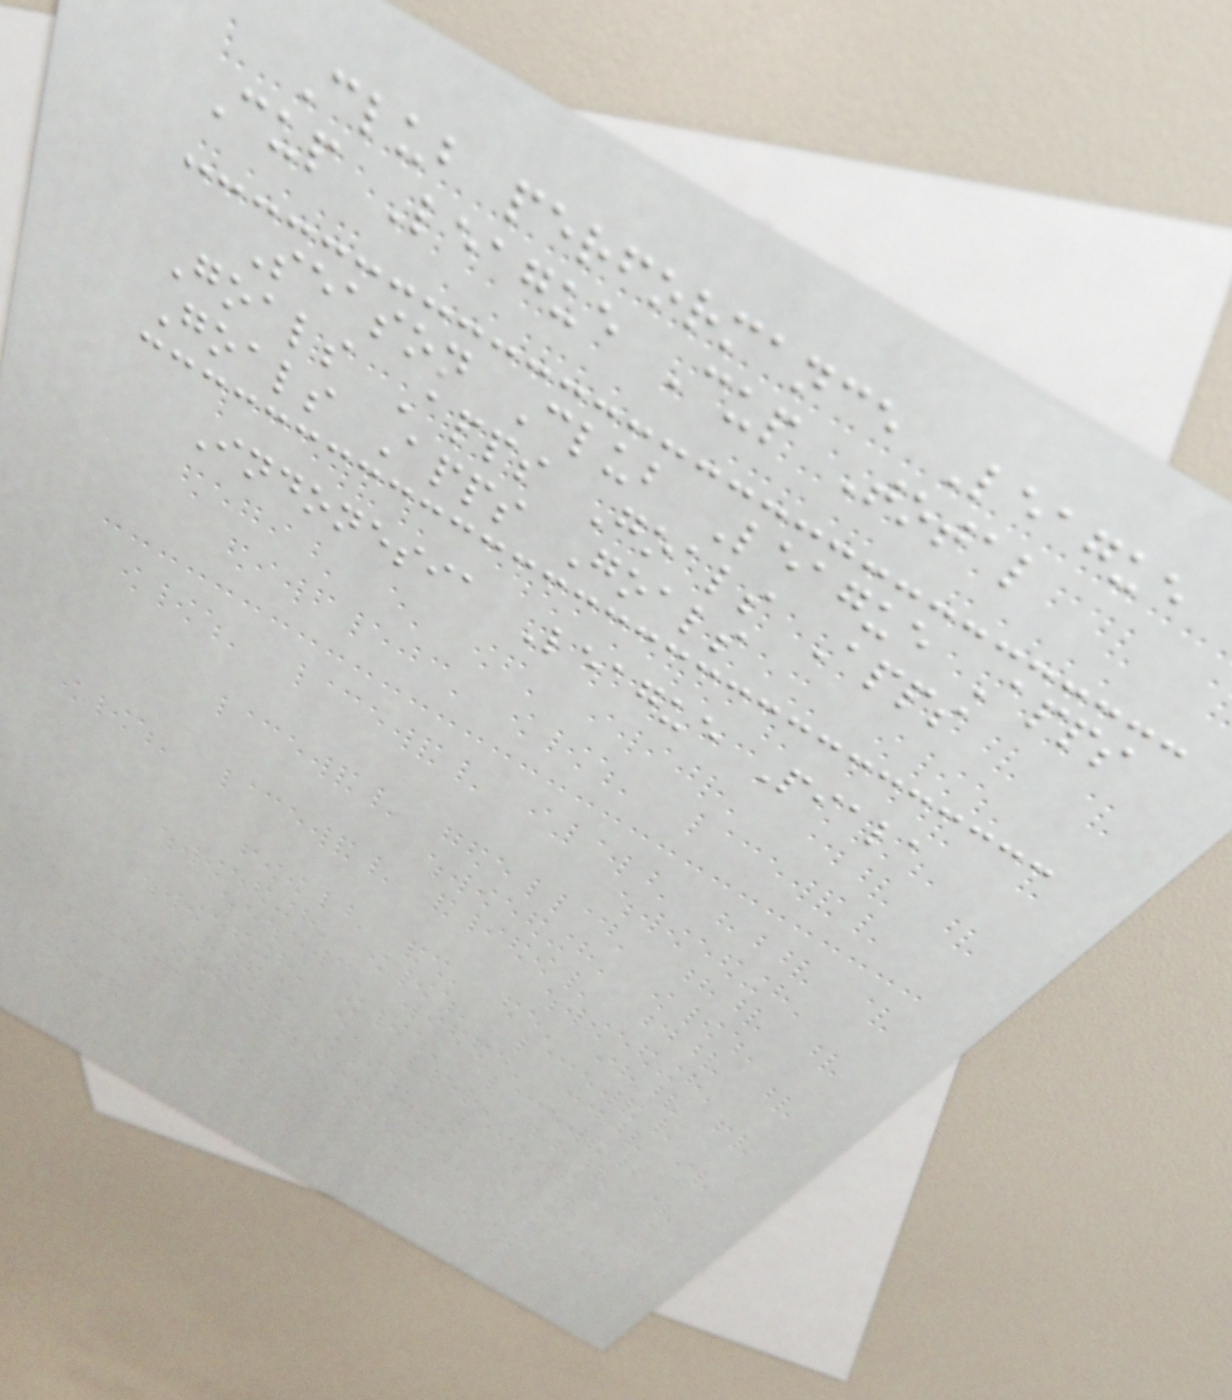Club performance League
Cup League Cup Total
Season Club League Apps
Goals Apps Goals Apps
Goals Apps Goals
Indonesia League Piala
